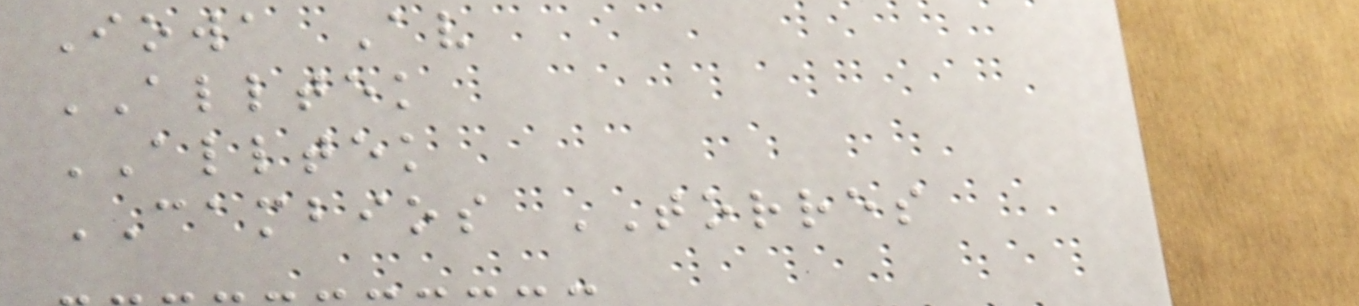Iowa Av
ALLTEK
ALLTEK
CAMBIOS TORRES
